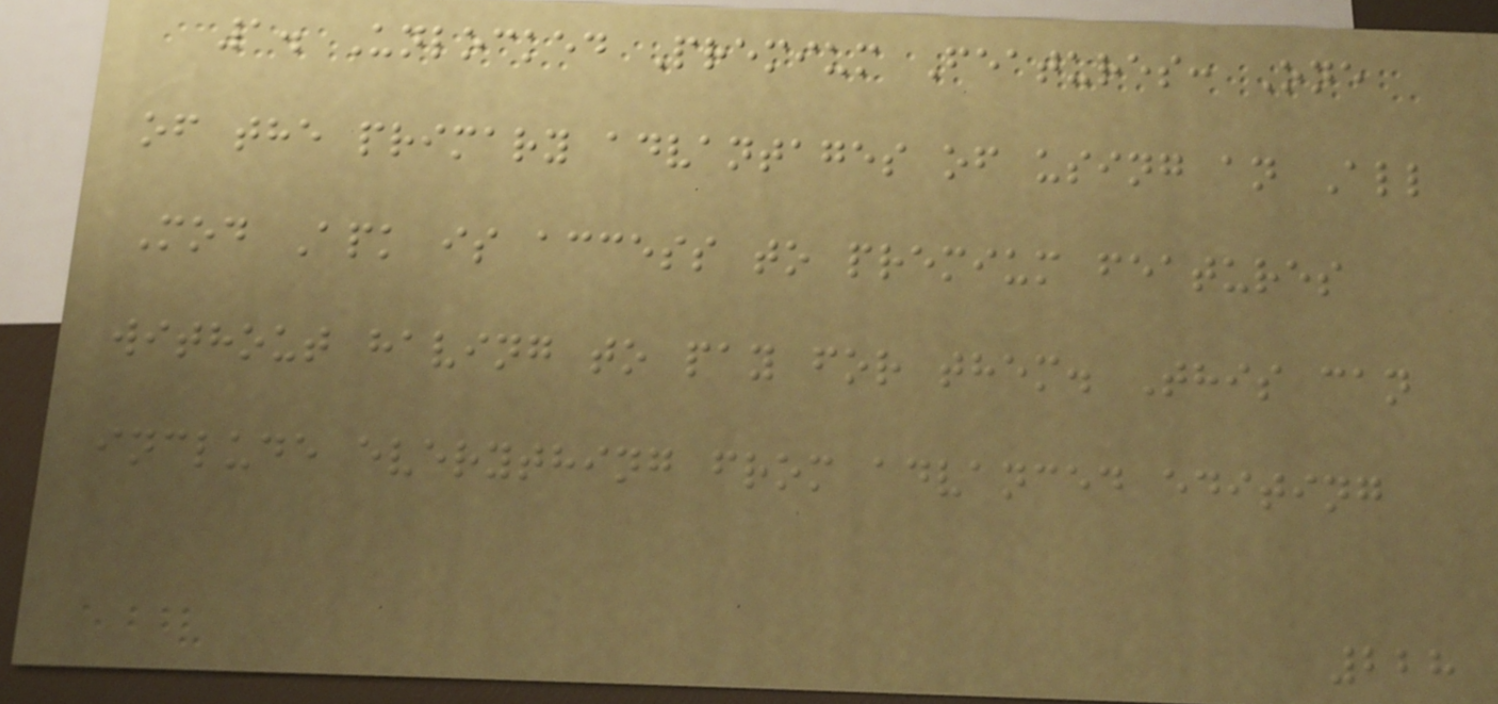1. Unlocked Premium Features: One
of the primary advantages of using an All
Mod Apk is access to premium features
without having to pay for them. This can
include everything from advanced editing
228
